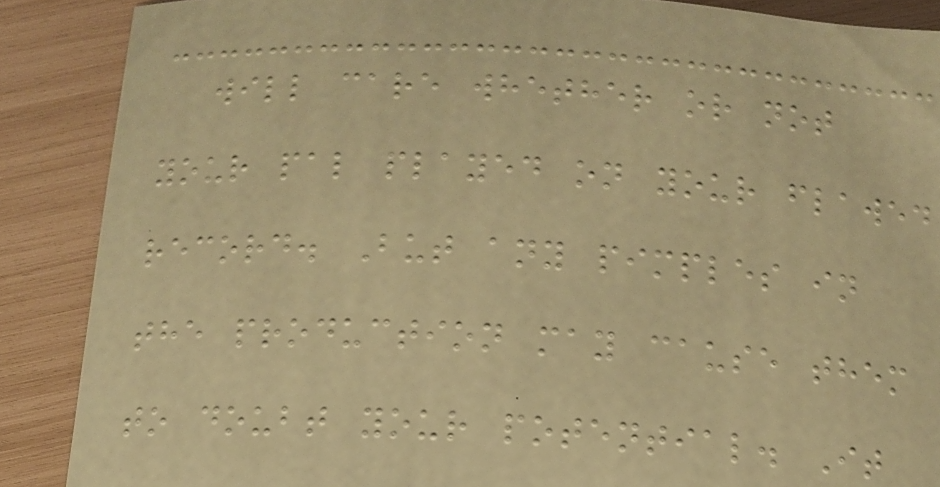will care whether or not
your pal played on your flawed
record. But any pimples in
the production may cause them
to doubt your potential. It
